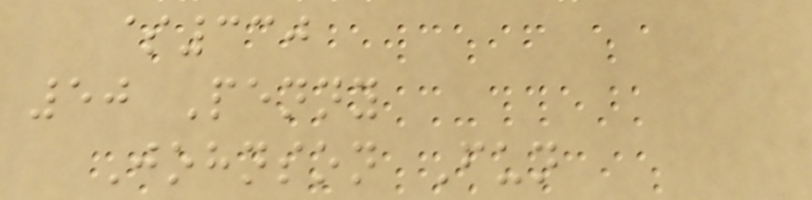$330
50 Penny
Johnson Fun
